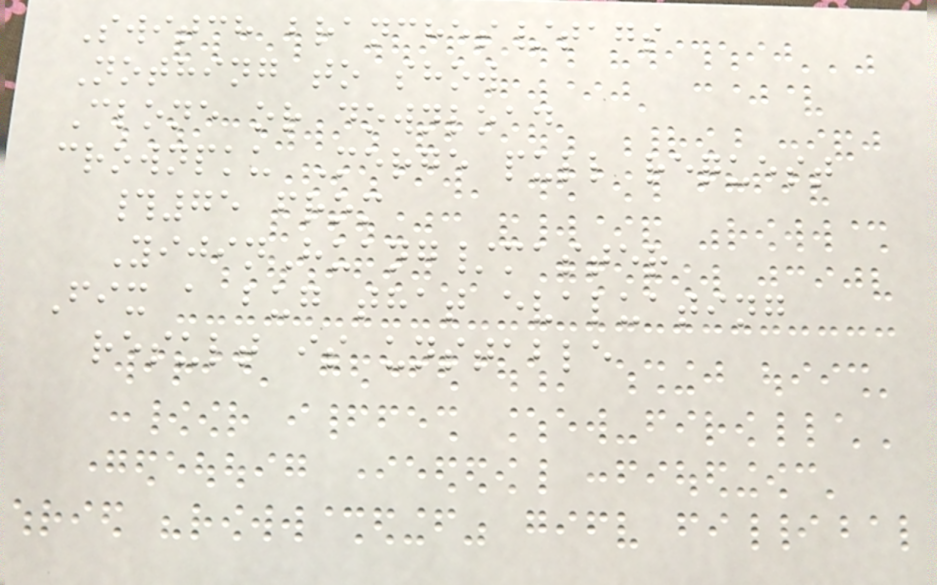Switch branches/tags
Nothing to show
Clone or download
crownpku Merge pull request
#75 from
YijinHuang/master
Fix a bug that evaluating
result is unstable
